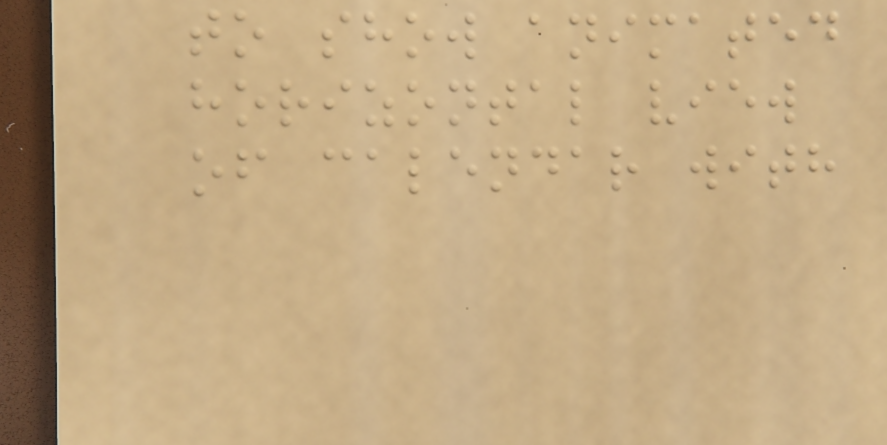to show animated
horizontal view
of calendar with
